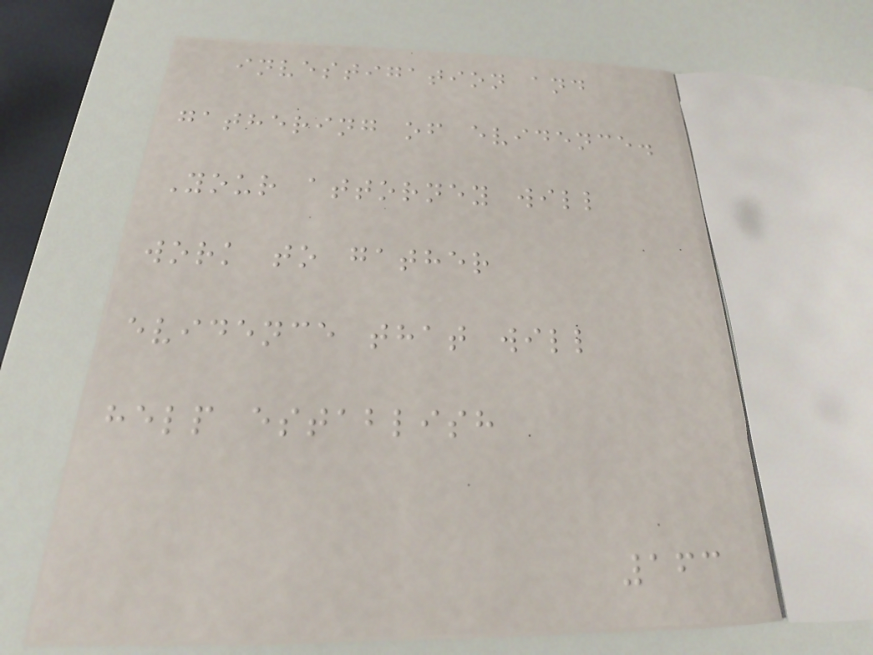investigation and
gathering of evidence.
Your attorney will
work to gather
evidence that will
help establish
163
